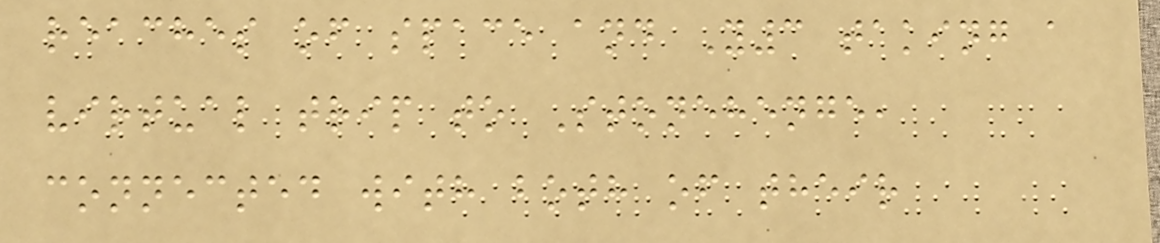reaches of space and Y3 taking a
virtual trip to Stonehenge,
connected with both of their
